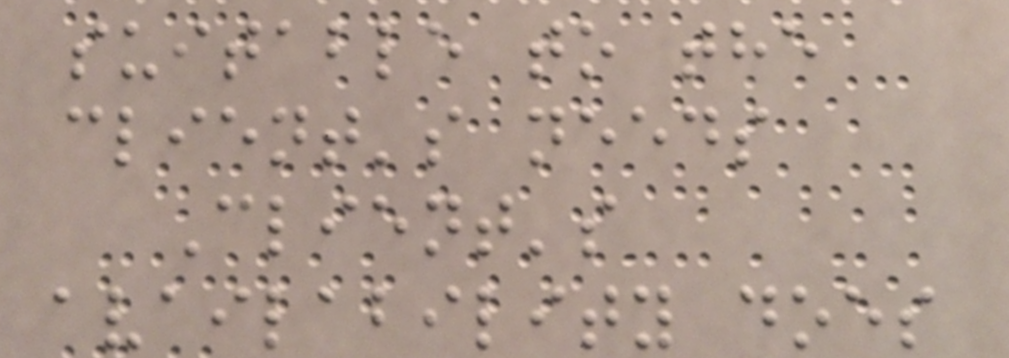suitable to the
client's needs
Client's
availability does
